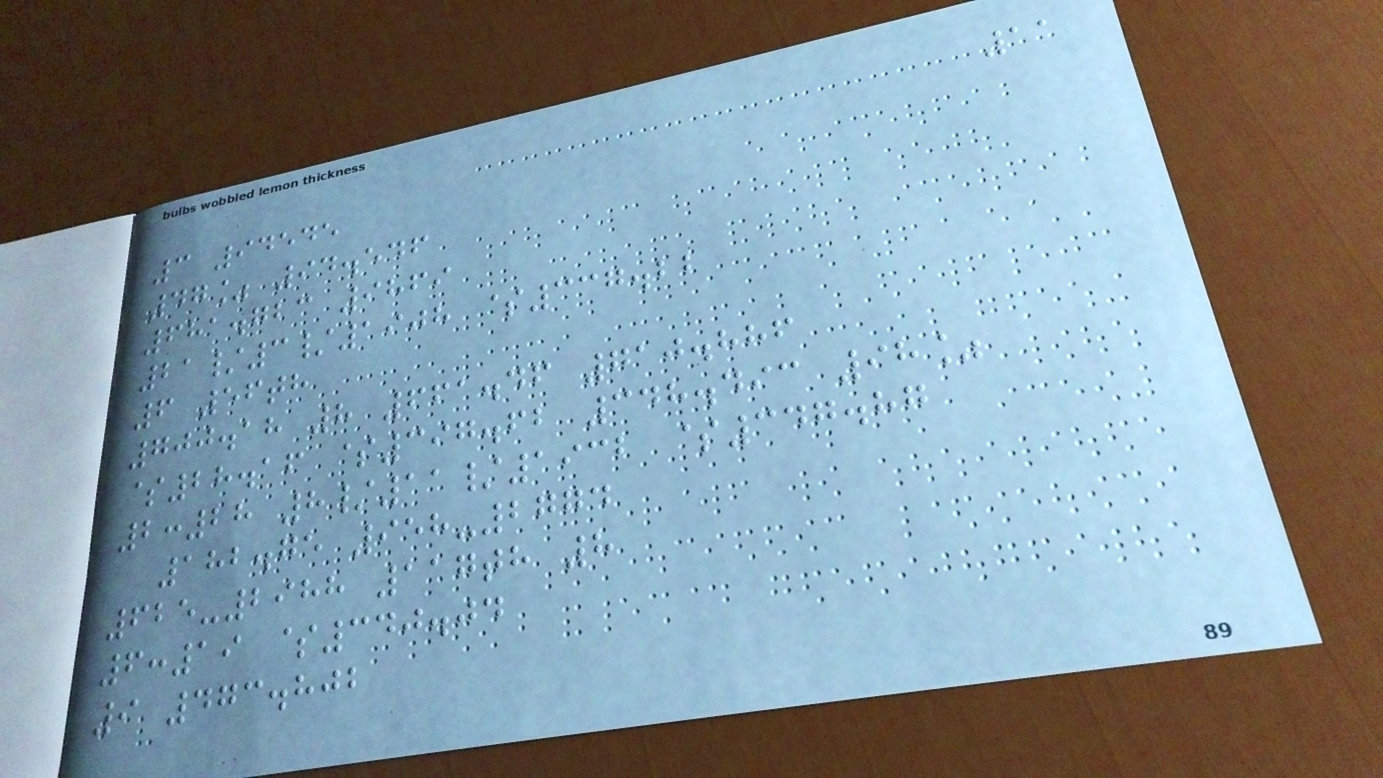11
3 94545
47% 94.546
681.723 9869
21/3/1908 $337.22
6 56th
700.18 8 661.46 710.886
$28.16 $397.62 348.493 98%
2:28 8/11/1932 $347.87
182.75 958-2774
625-2988 117th 8
6:19 $340.04
9 473.802
